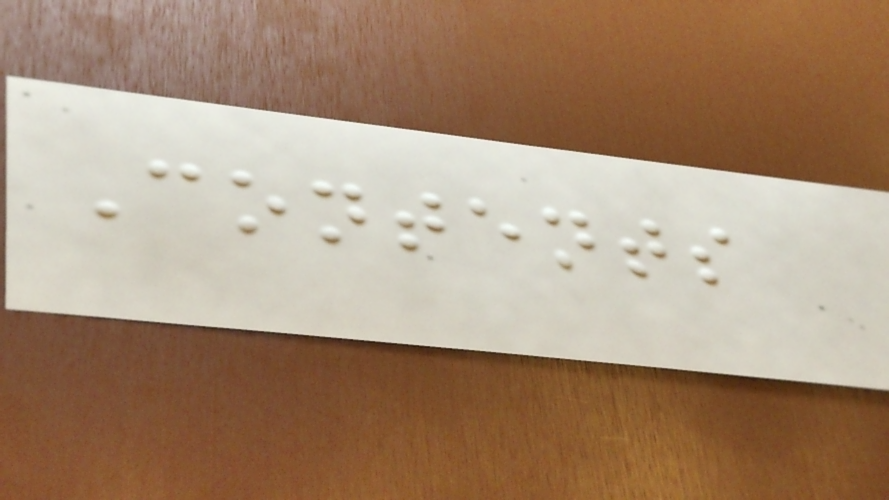Contents
